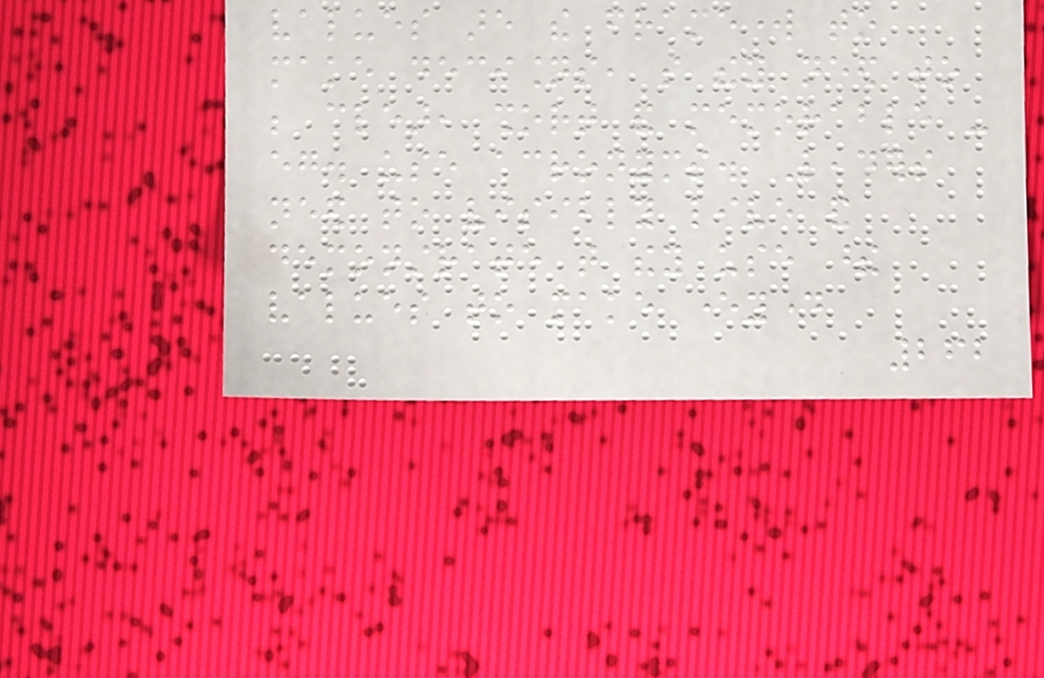values are the framework to
make decisions, so they need to
be clear, short and memorable -
eg. use acronyms. Leaders
need to visibly live and
demonstrate that they use these
values to make everyday
262
